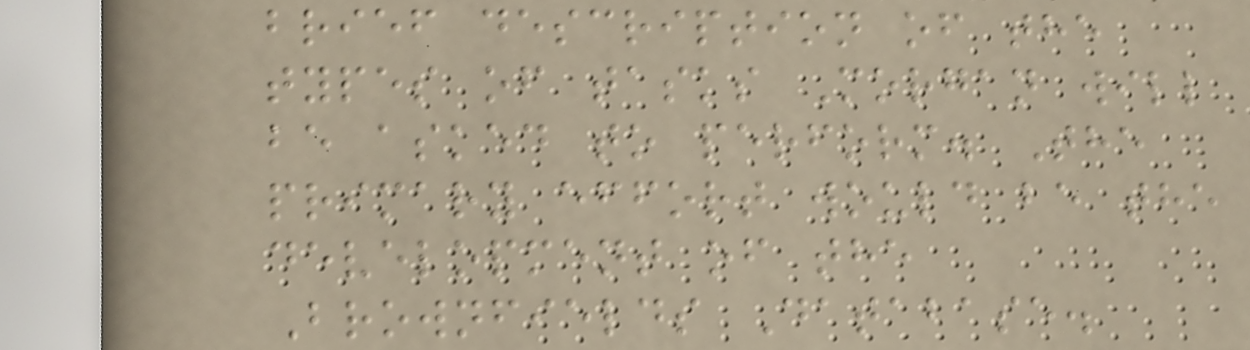brief description of the
types of tasks Morgan will
be asked to perform. The
primary effort would be the
development of the
Brownfields Database.
